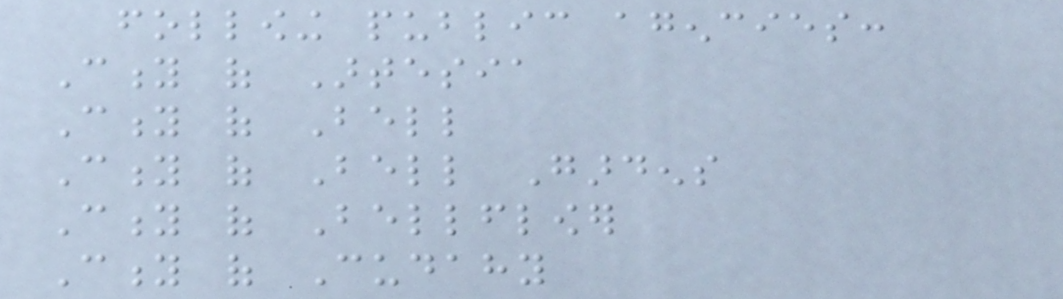following public agencies:
City of Artesia
City of Bell
City of Bell Gardens
City of Bellflower
City of Cudahy
